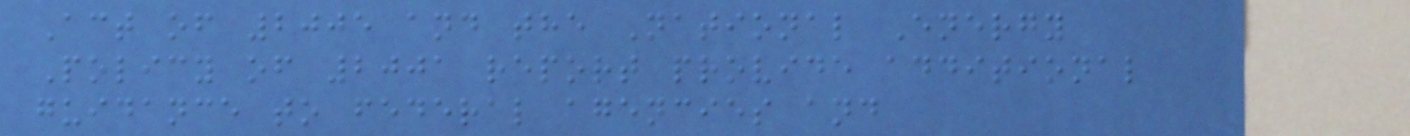Act of 2005 and the National Energy
Policy of 2001 report provide additional
guidance to federal agencies and
